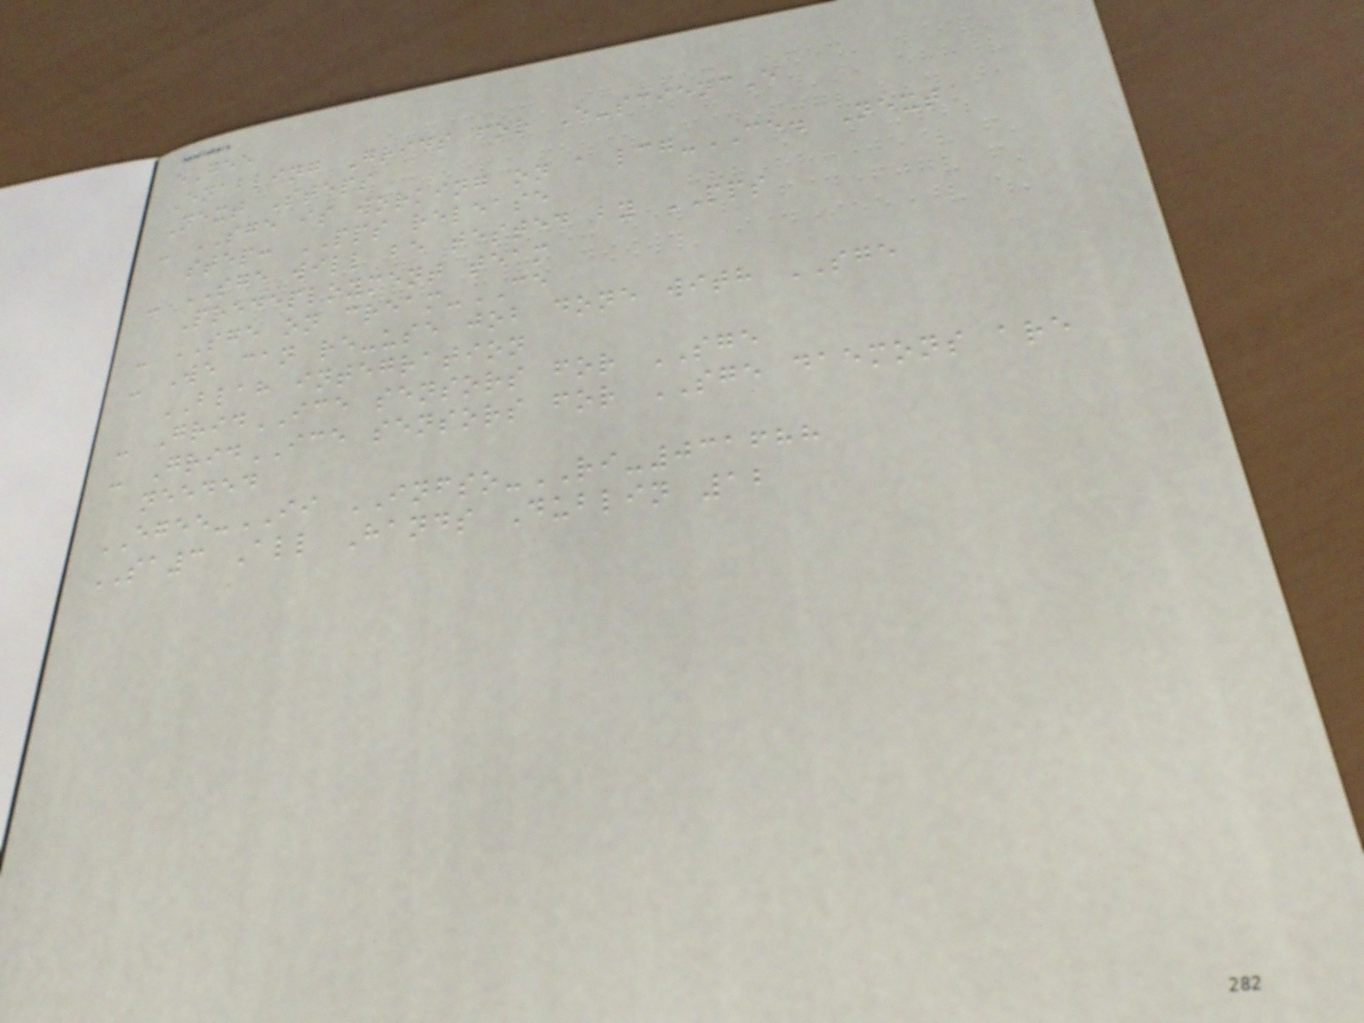eGee
Enabling Grids for E-sciencE
Next Steps
- SGE is working on a lcg-CE. Next
step: PPS release
- SGE will be tested by PPS
Predeployment team
- SGE on cream-CE
- We can re-use job done with SGE
BLAH integration
- GridICE sensors for SGE
- GridICE sensors for SGE daemons are
needed
EGEE-II INFSO-RI-031688
SA3 All Hands Dublin 12
